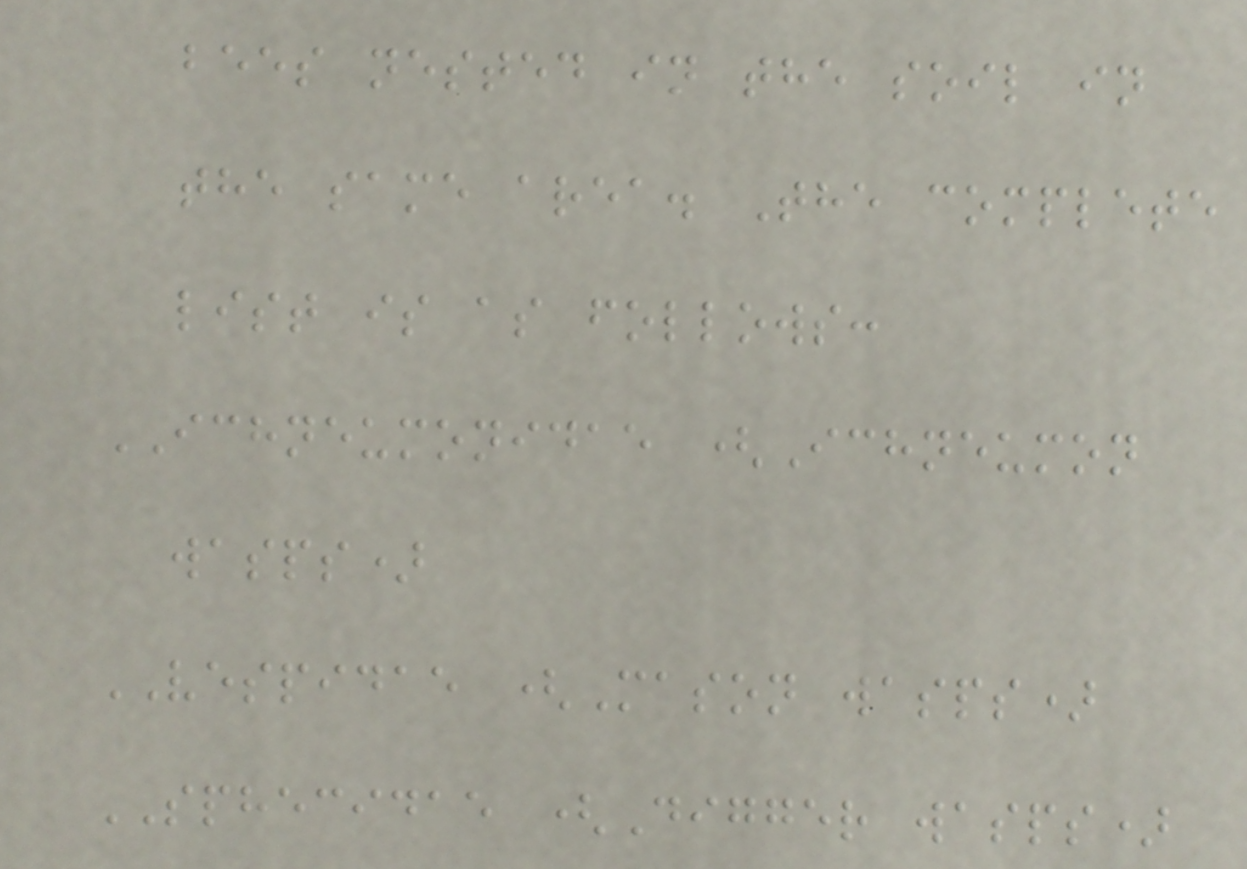bees nested in the soil in
the same area. The complete
list is as follows:
ICHNEUMONIDAE (Ichneumon
wasps)
VESPIDAE (Mason wasps)
SPHECIDAE (Digger wasps)
